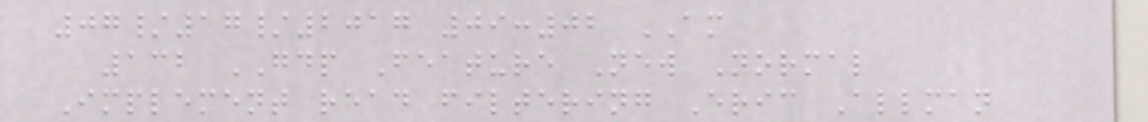07/17/2017 09:02 AM
132 GDP Feature New Normal
Implement read filtering Eric Allman
